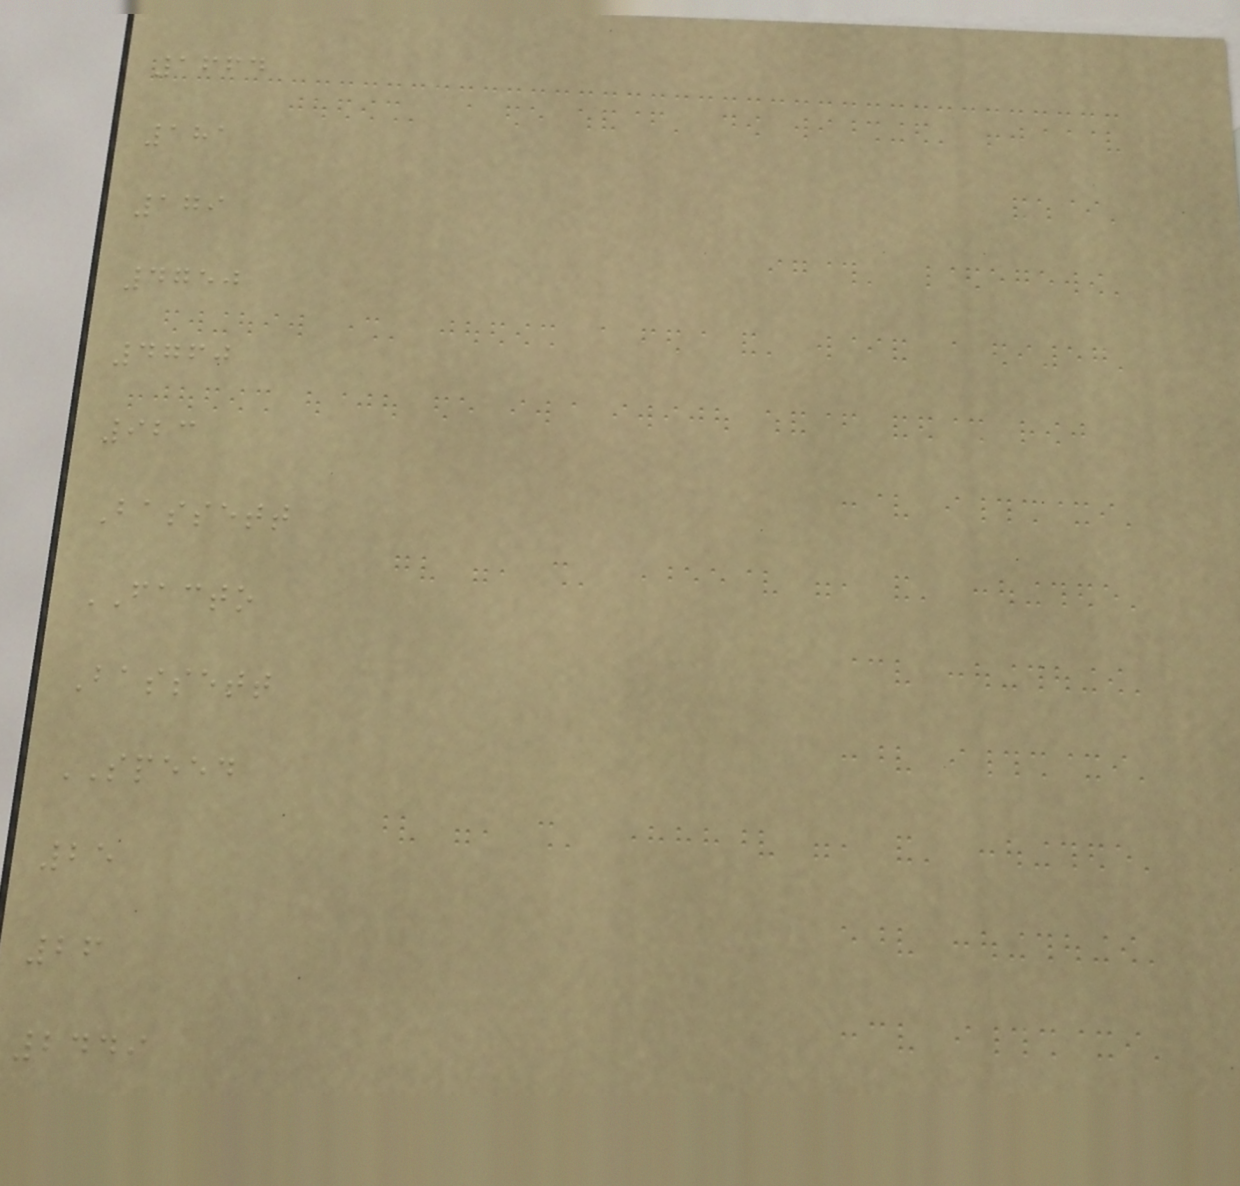1664
181
179
4750
4760
923
Bassett
FACTO
Bassett
SPEED
25
26
2449
